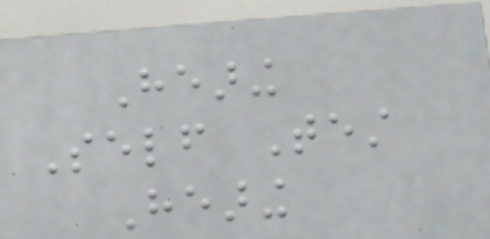Hearing
Self Test
Hearing
